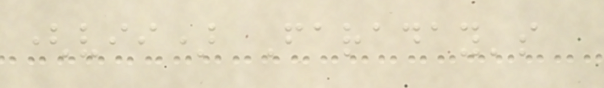(vii) Faraday's
